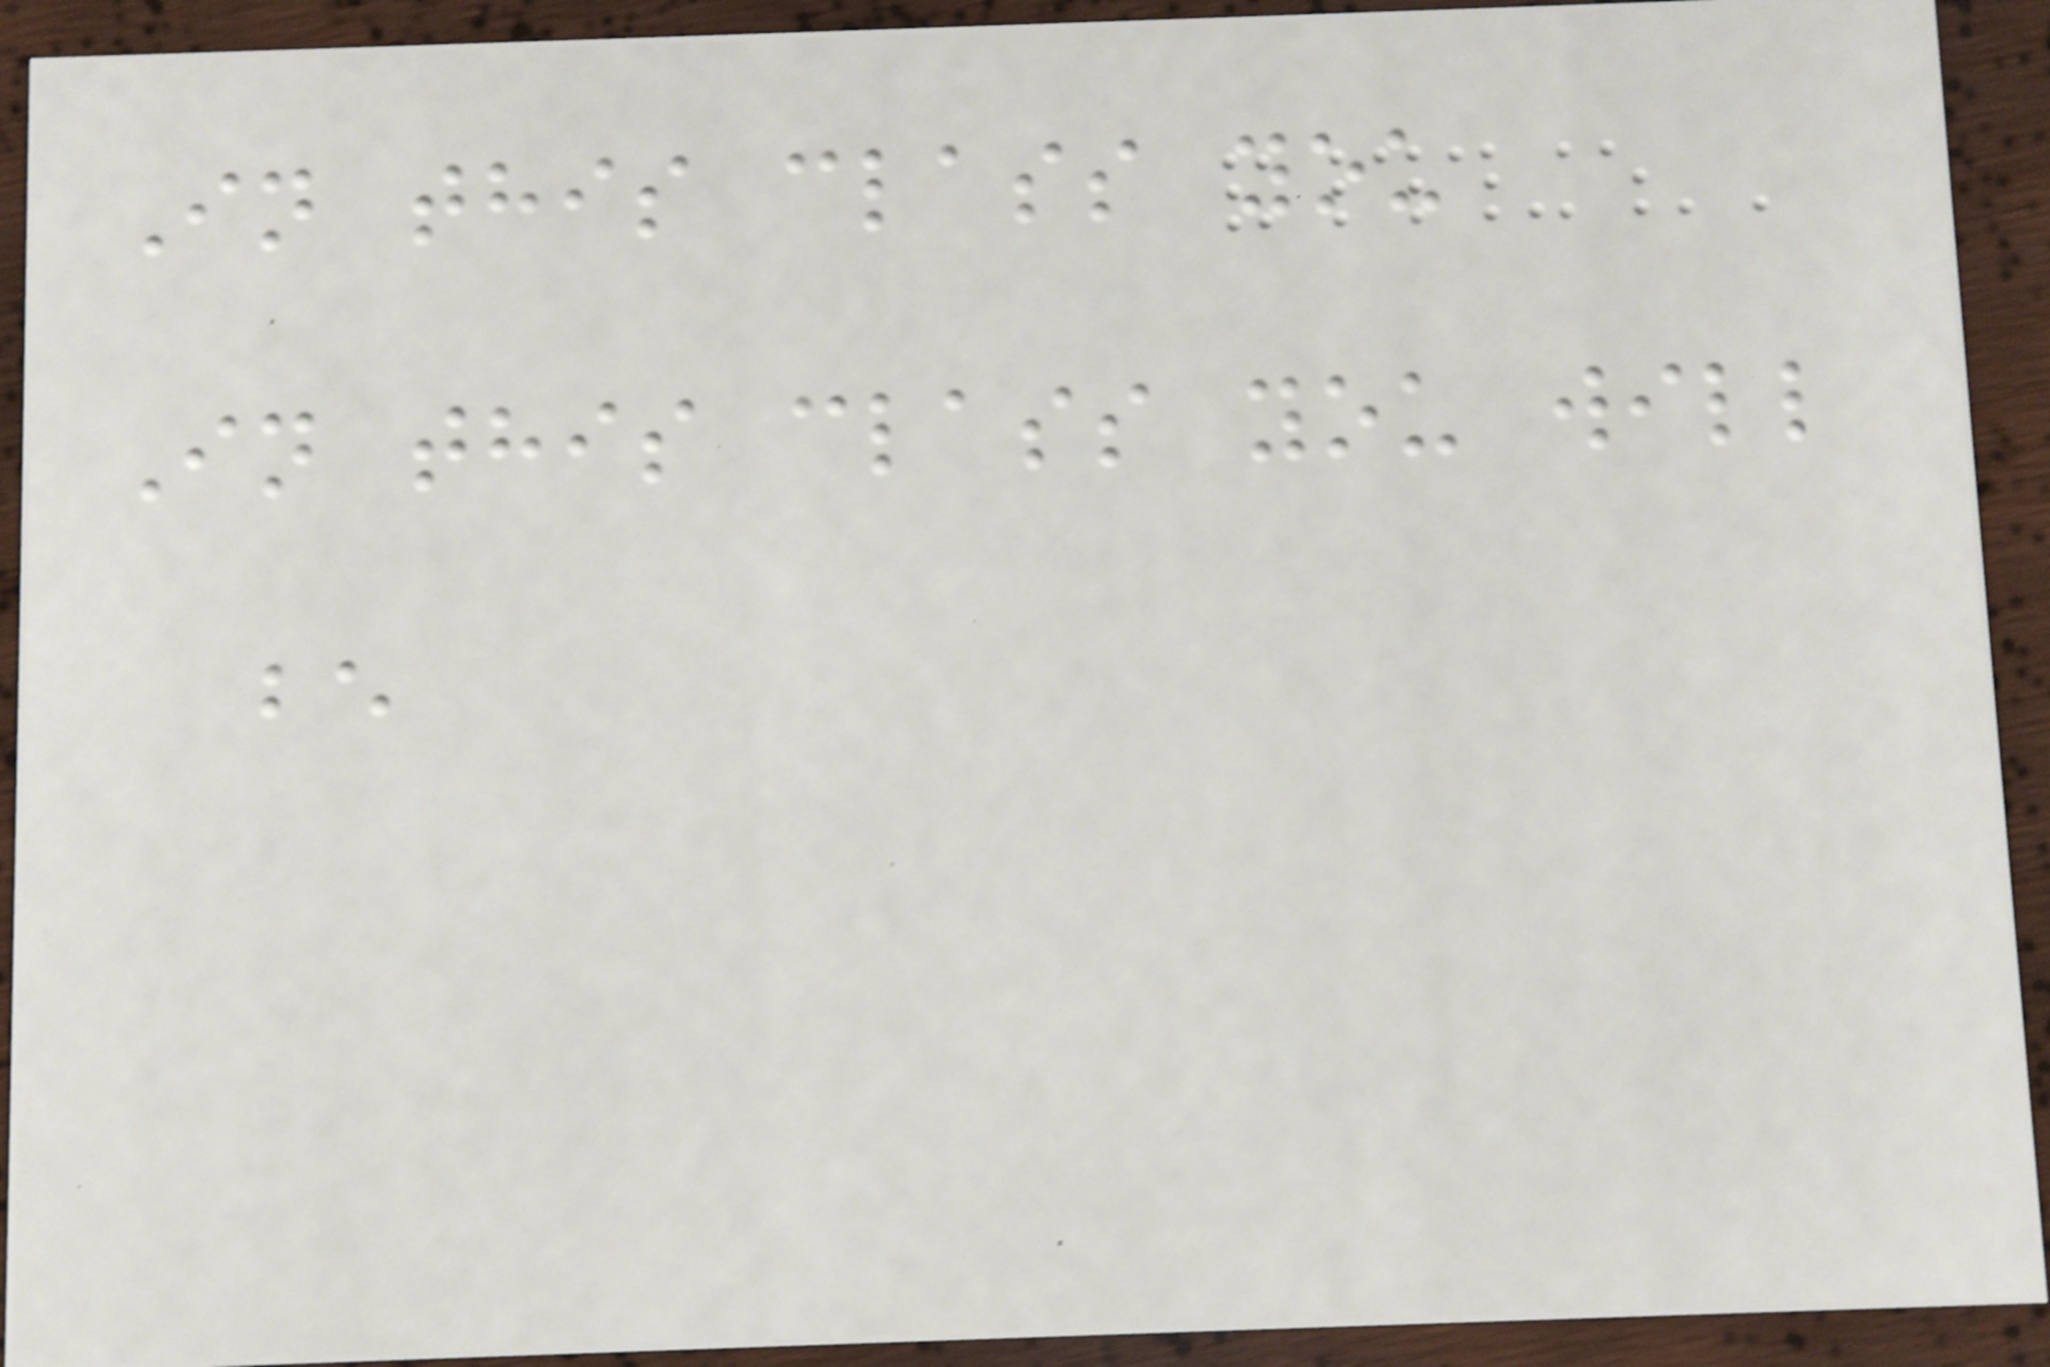In this class you
In this class you will
be
